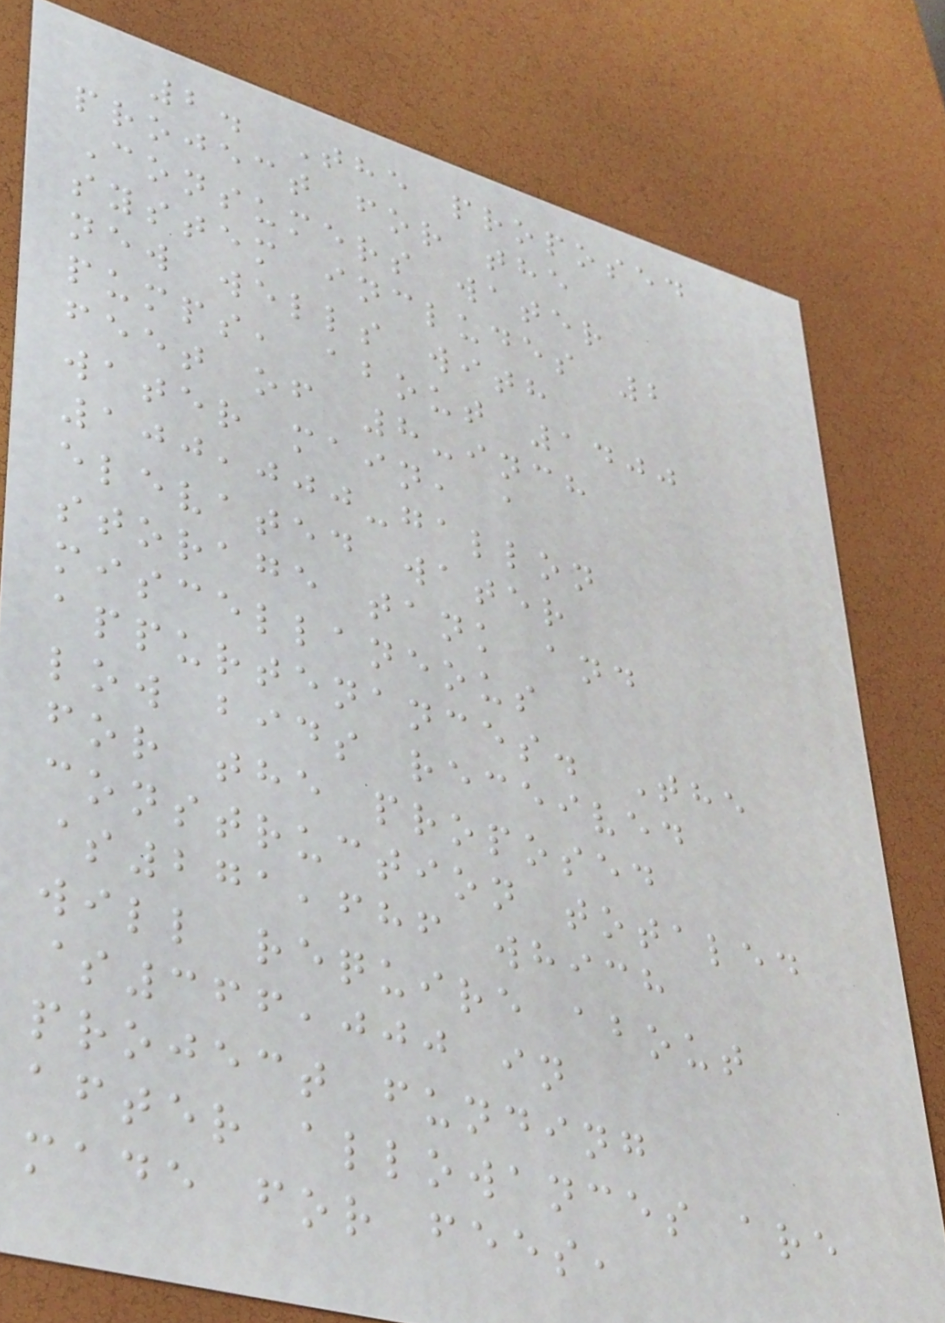2. The proposed
project for the
Consumers water
system includes 2
new wells with
pumps, about 1400
feet of 8-inch
water main, a
100,000-gallon
elevated water
storage tank and
miscellaneous
appurtenances. The
low bids received
for the proposed
construction totaled
$271,686 which
will require about
$366,000 in
project funding
after allowances are
made for fees,
